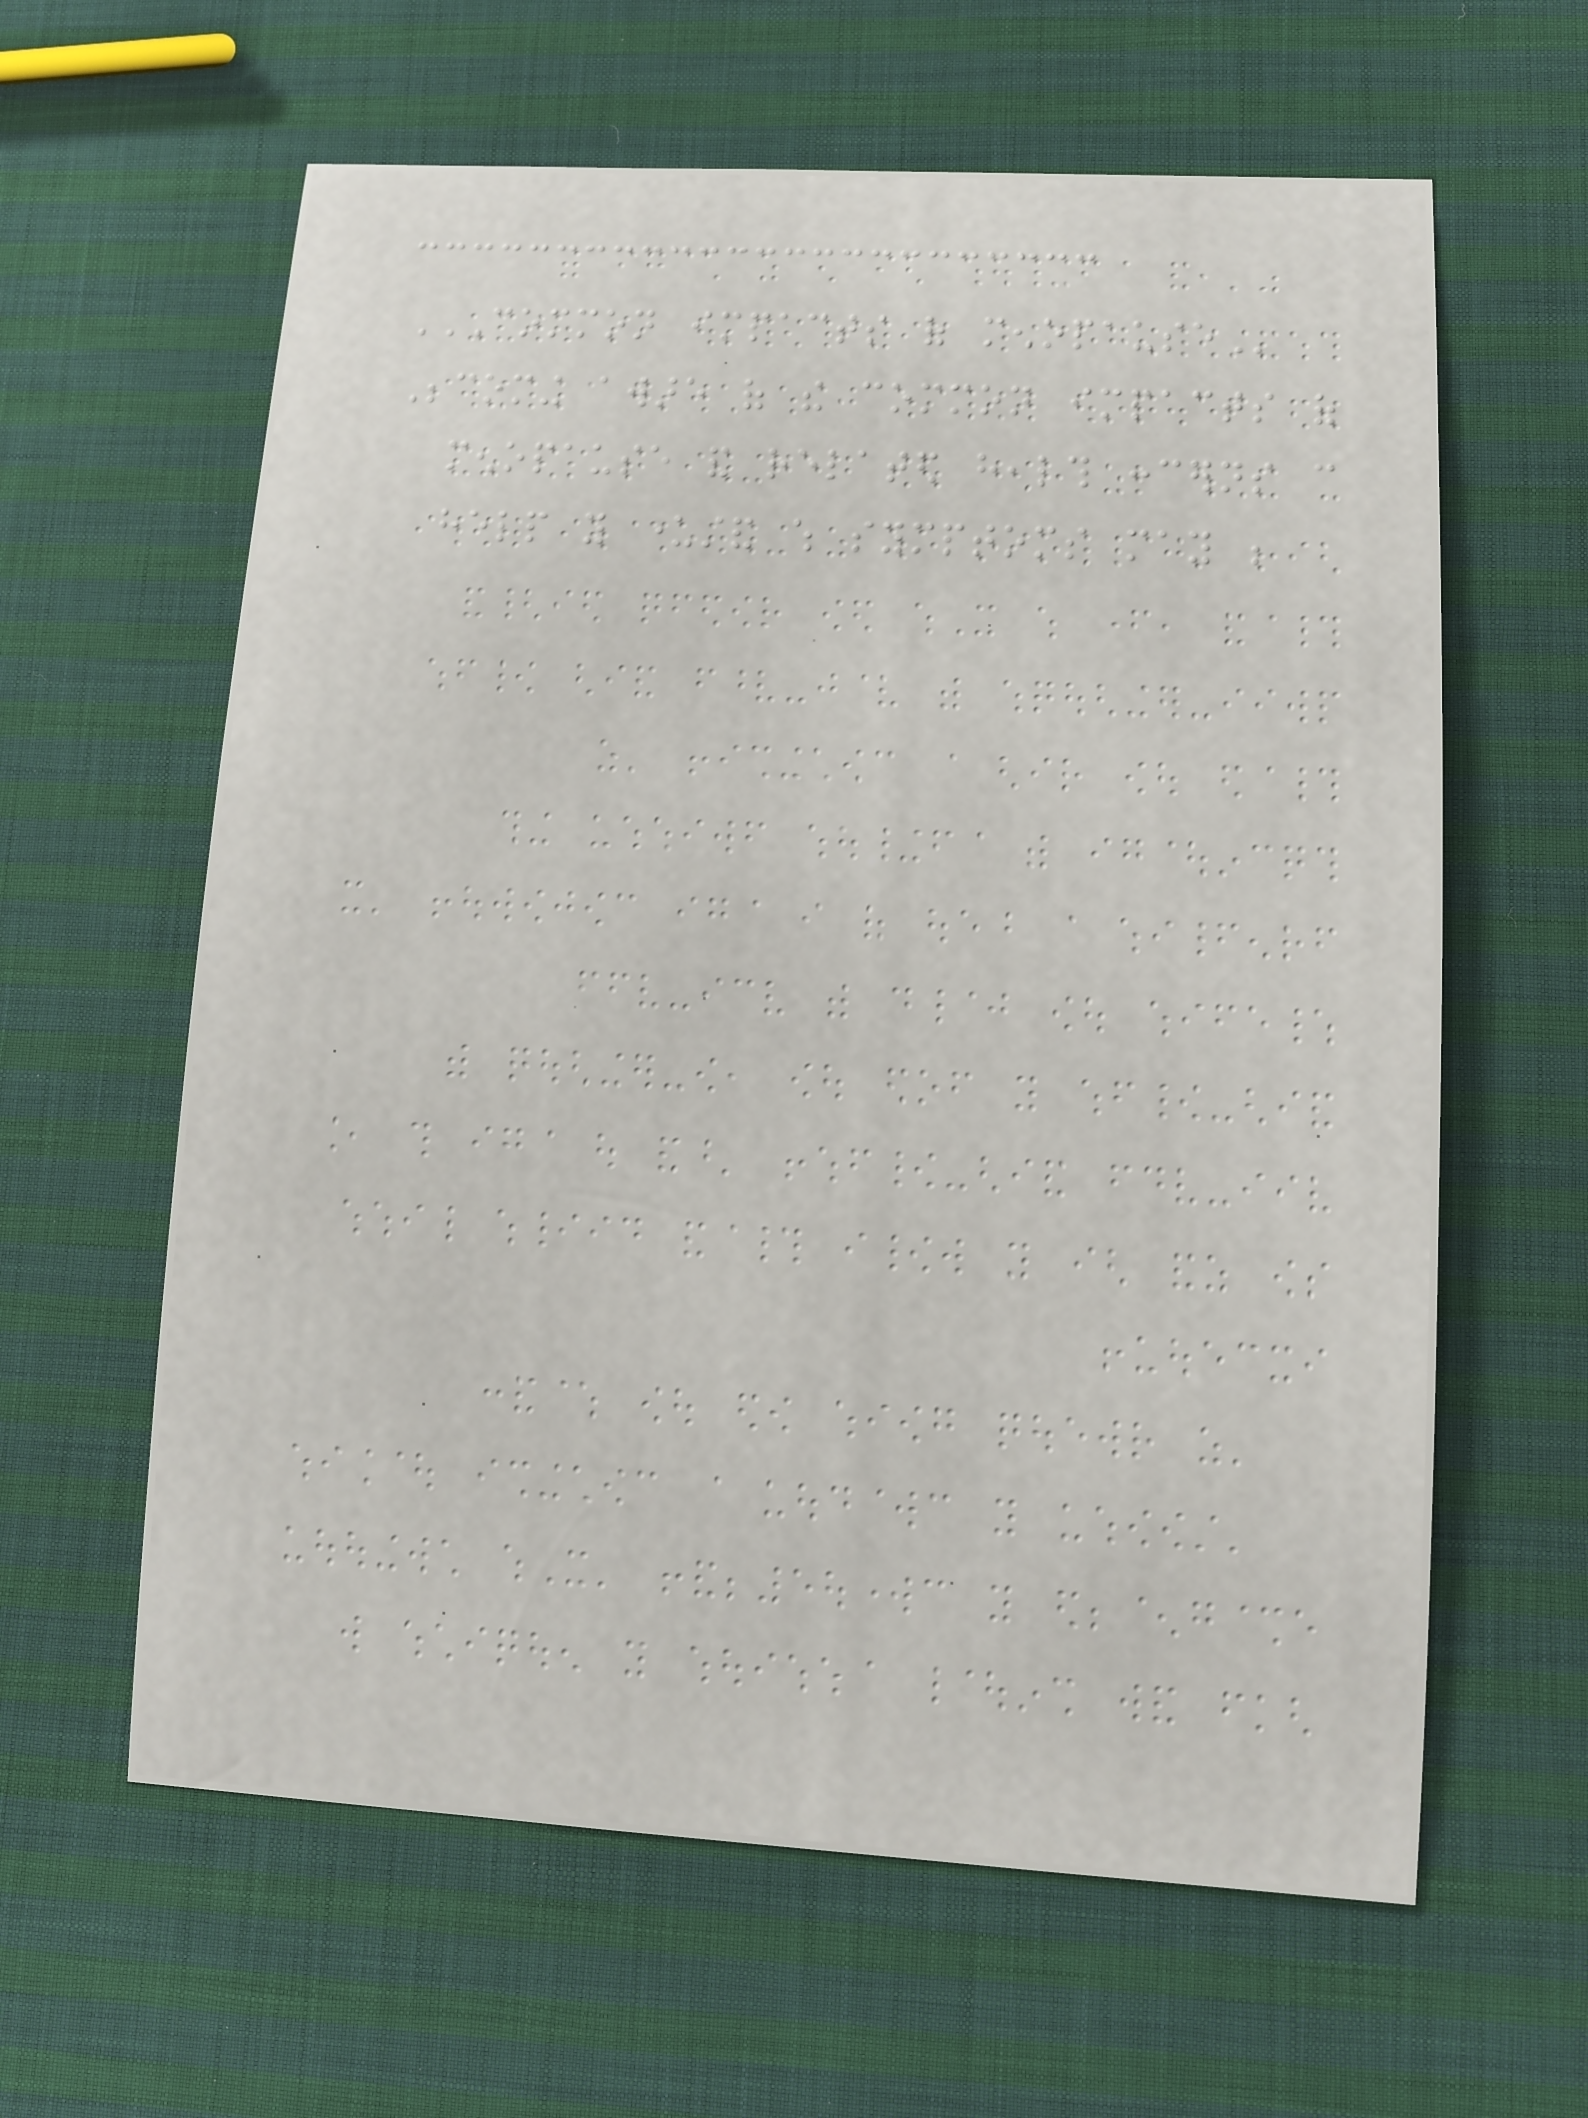COMMON IMPACTS OF MENOPAUSE
Becoming aware of the common impacts of
menopause and related health concerns can
help you understand which symptoms may be
